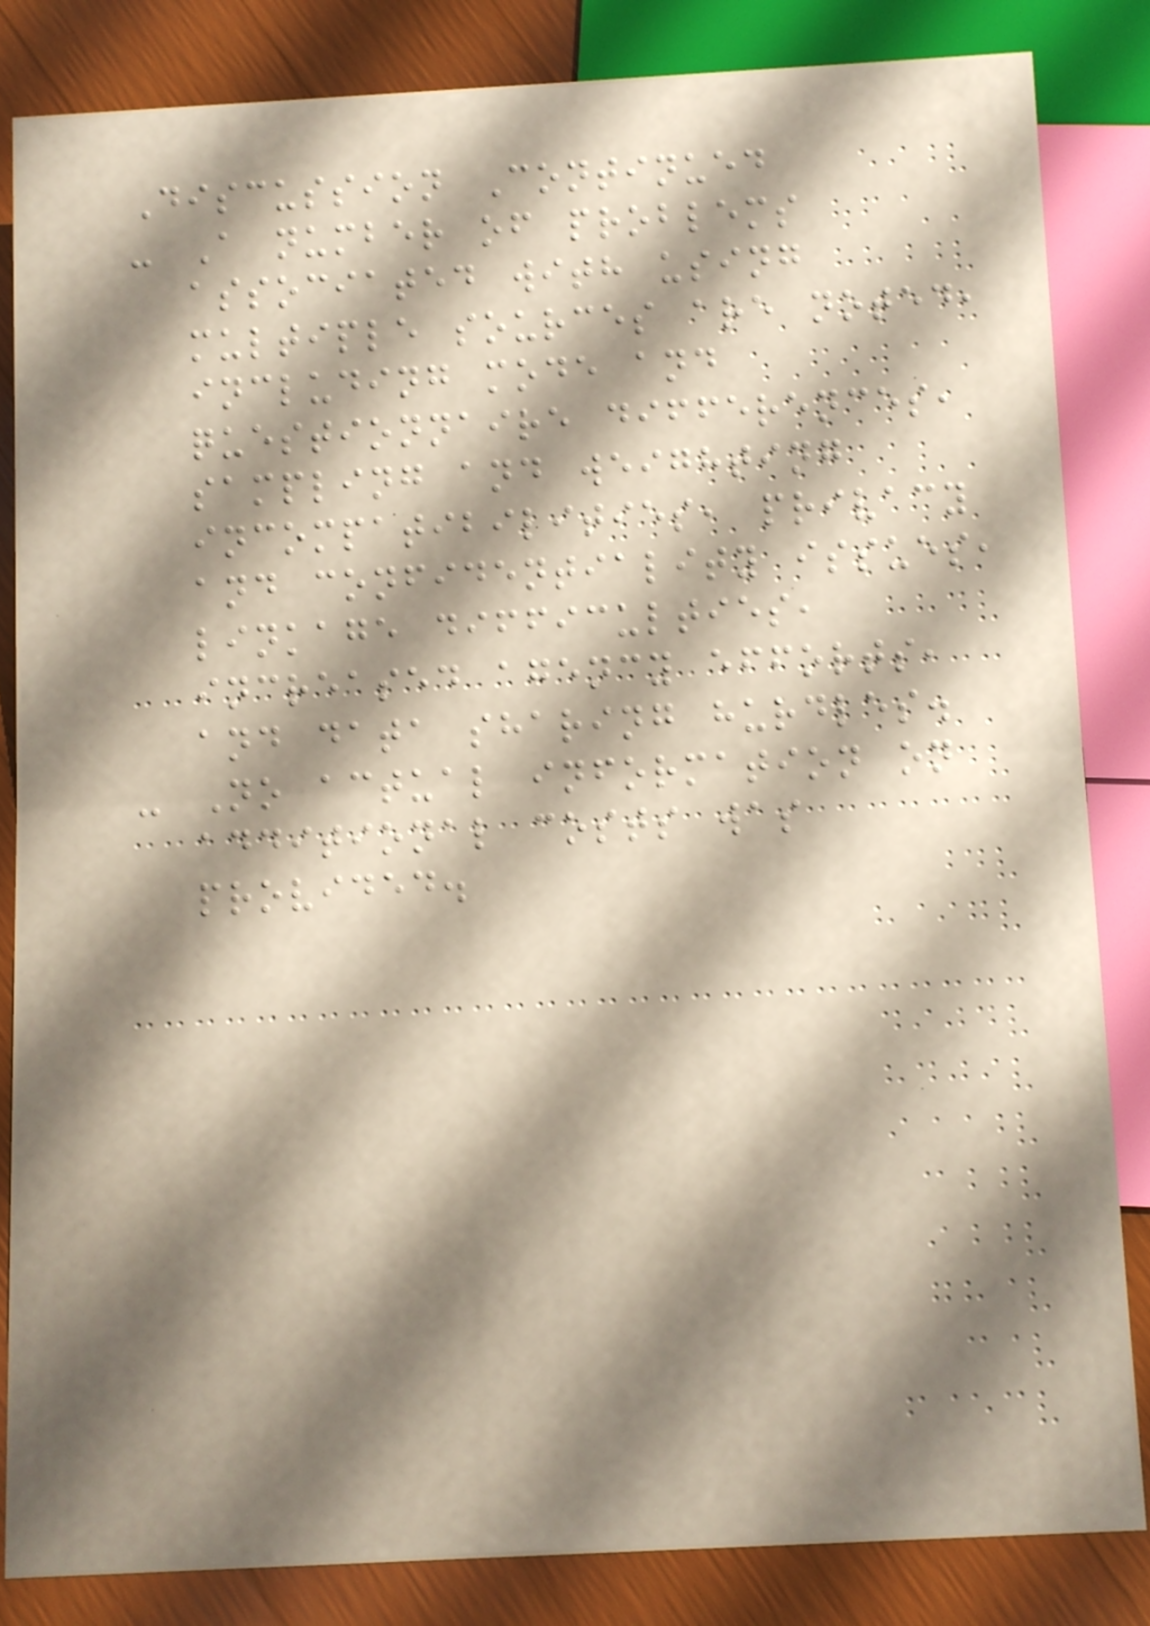Discussion Continued
- A number of problems
associated with using
multiple sources are noted,
including mode and
questionnaire differences,
sampling and weighting
incompatibilities, privacy
and confidentiality issues,
linkage difficulties,
increased agency efforts,
and data sharing hurdles.
- No actual information on
additional costs was
provided.
